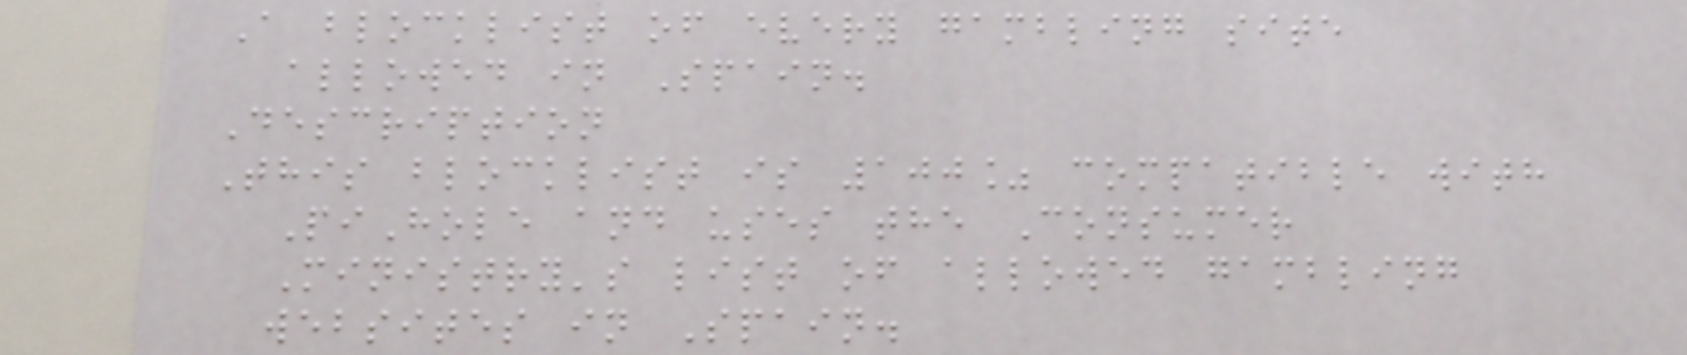A blocklist of every gambling site
allowed in Spain.
Description
This blocklist is 100% compatible with
PiHole and uses the Consumer
Ministry's list of allowed gambling
websites in Spain.
